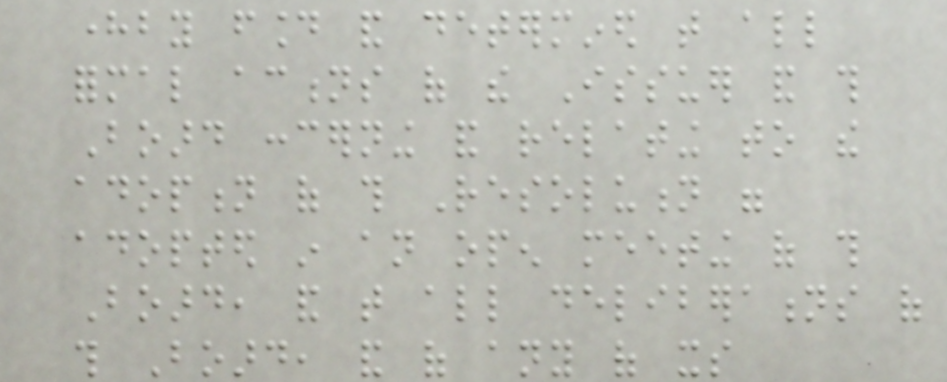hereby found and determined that all
formal actions of the Issuer and this
Board concerning and relating to the
adoption of this Resolution were
adopted in an open meeting of this
Board, and that all deliberations of
this Board, and of any of its
